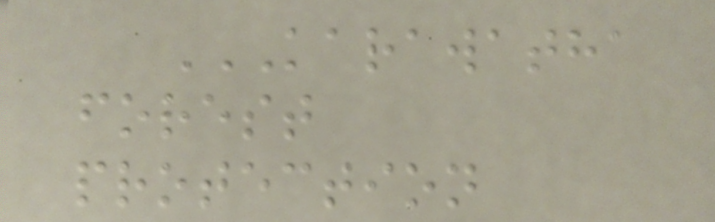KARAWATHA
FOREST
PROTECTION
